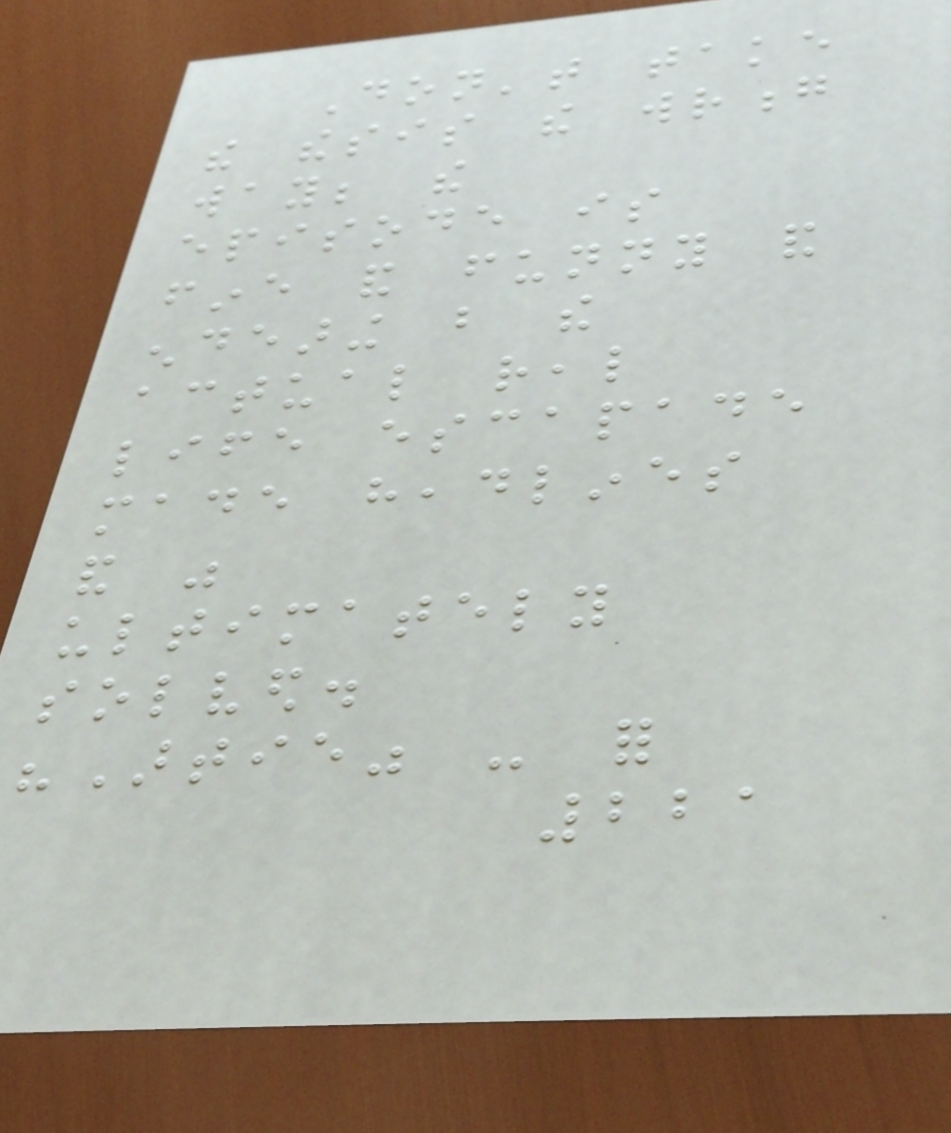Don't take
the thesis the wrong
way; the
episode is
fine and funny and
endearing but the
actual real
life escapade
made headlines
and was
ultimately
solved.
"Artie" - for
221
